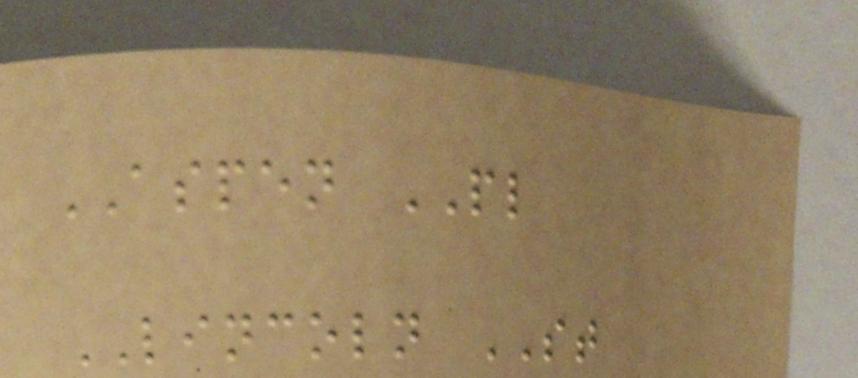ASPEN PL
LINCOLN ST
